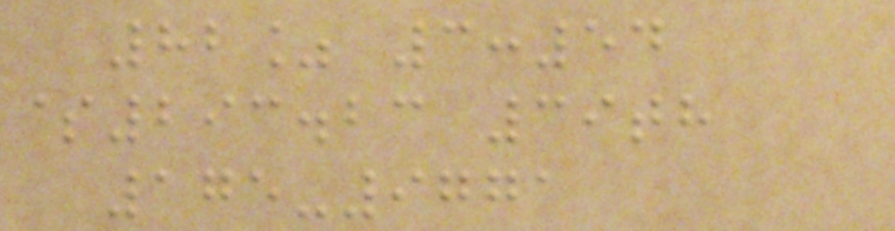82% 3:54
$293.23 39th
175-9771
